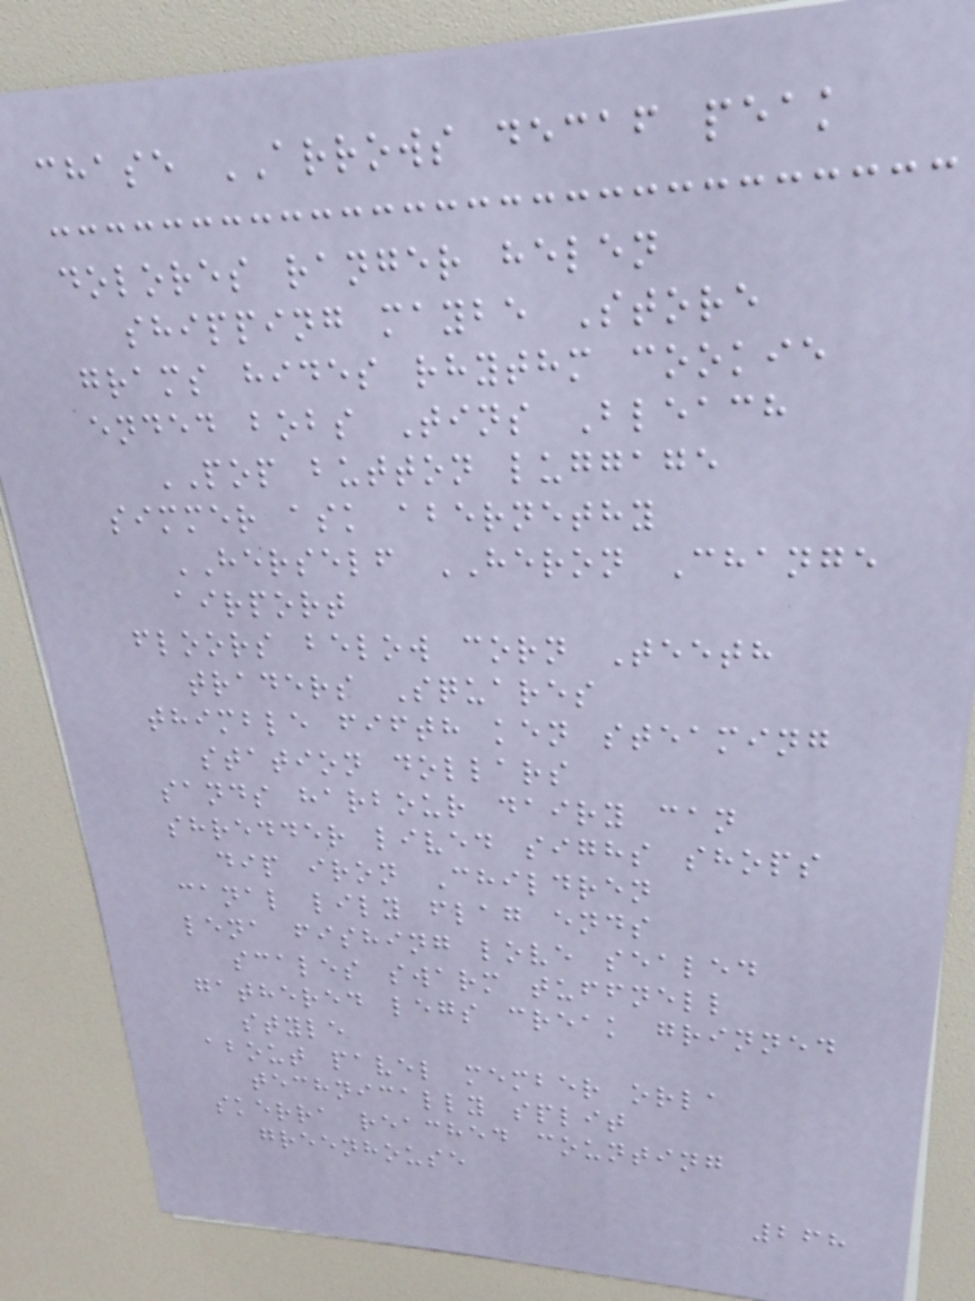chase ARROWS decaf peak
dolores ranger helen
shipping maybe Store
grams hides rhythm cookie
ended bobs Tins Bleach
POP button luggage
simmer ask abernethy
HERSELF HERON Change
airport
floors below corn Teeth
traders Squares
thimble fifth ken steaming
station dollars
sands harbour dairy can
shredder lived sighs shops
dip iron Children
canal lily flag ends
lena fishing love sealed
scales swarm tuffnell
gathered legs creak grinned
style
about pavel member orla
technically split
skerra reached counting
greenhouse
268
